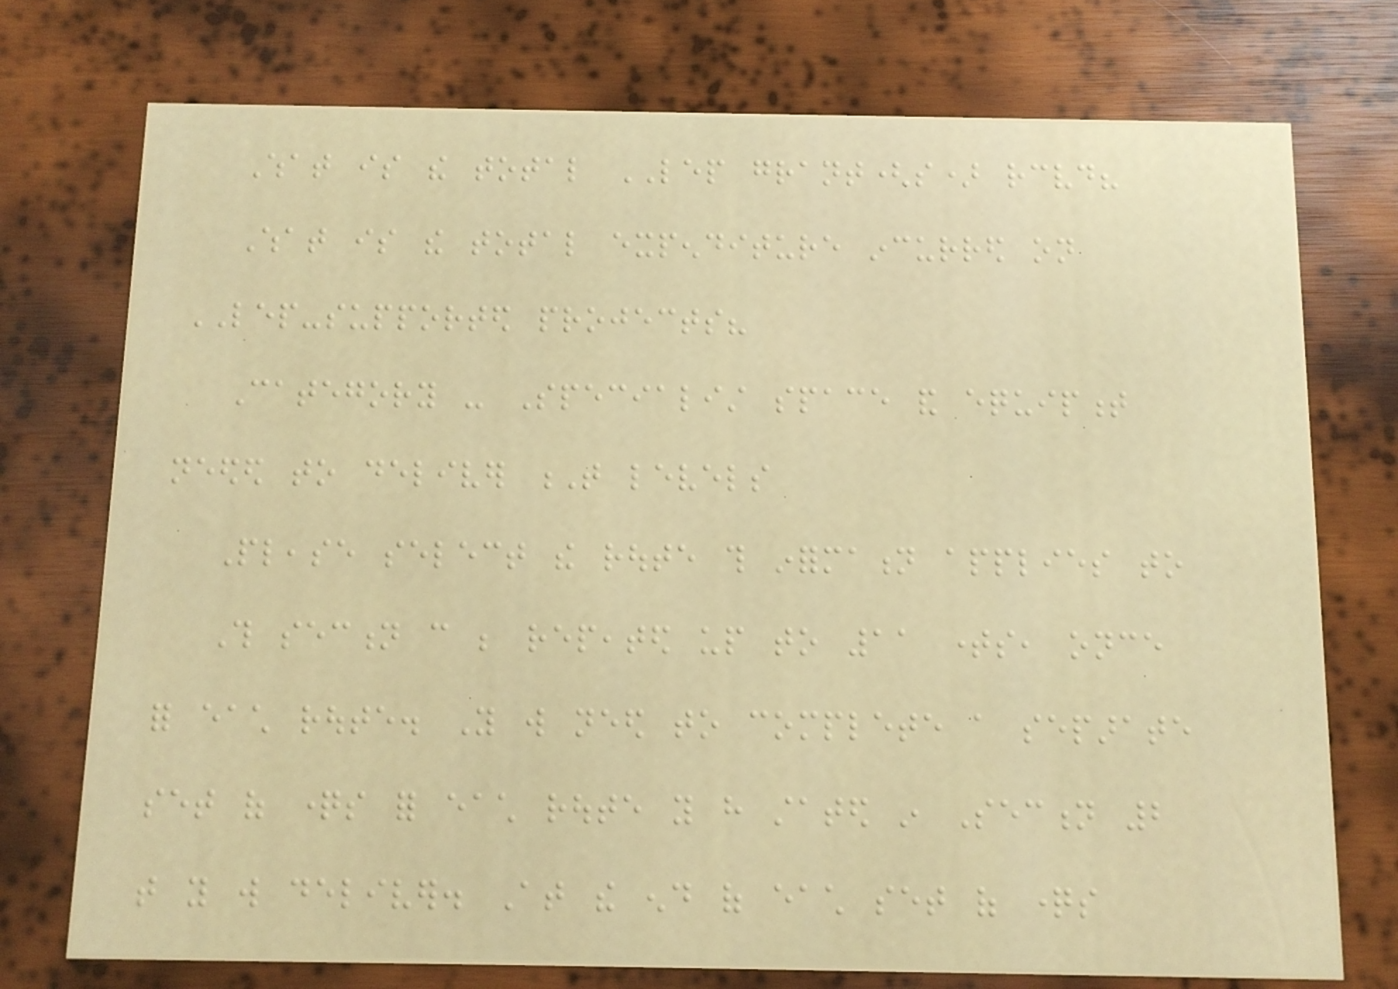What is the total LEP grant(s) received?
What is the total expenditure incurred on
LEP-supported projects?
Category - Specialist space and equipment
needed to deliver T levels
Please select the route this information applies to
This section can be repeated up to 11 times, once
for each route. You will need to complete a separate
set of questions for each route you have stated in Section 2
that you will deliver. At the end of each set of questions
